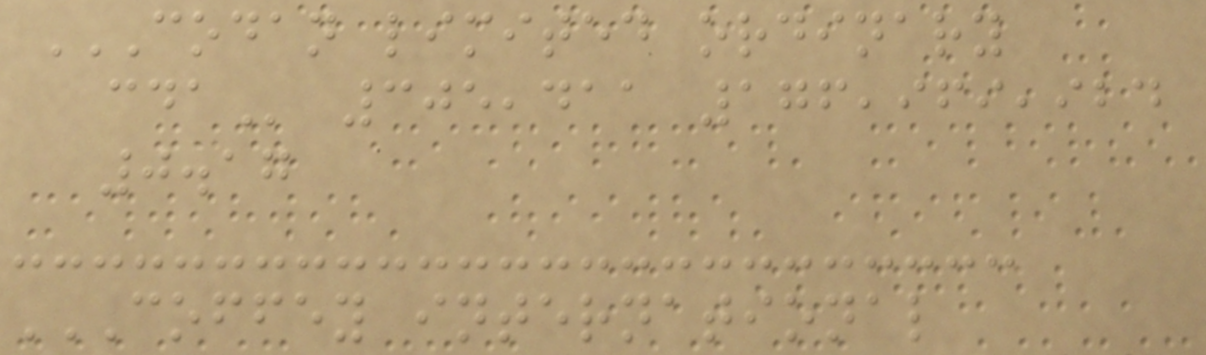CODAN LIMITED ORDINARY
CDA 305,411 176,969,924
0.17
COFFEY INTERNATIONAL
